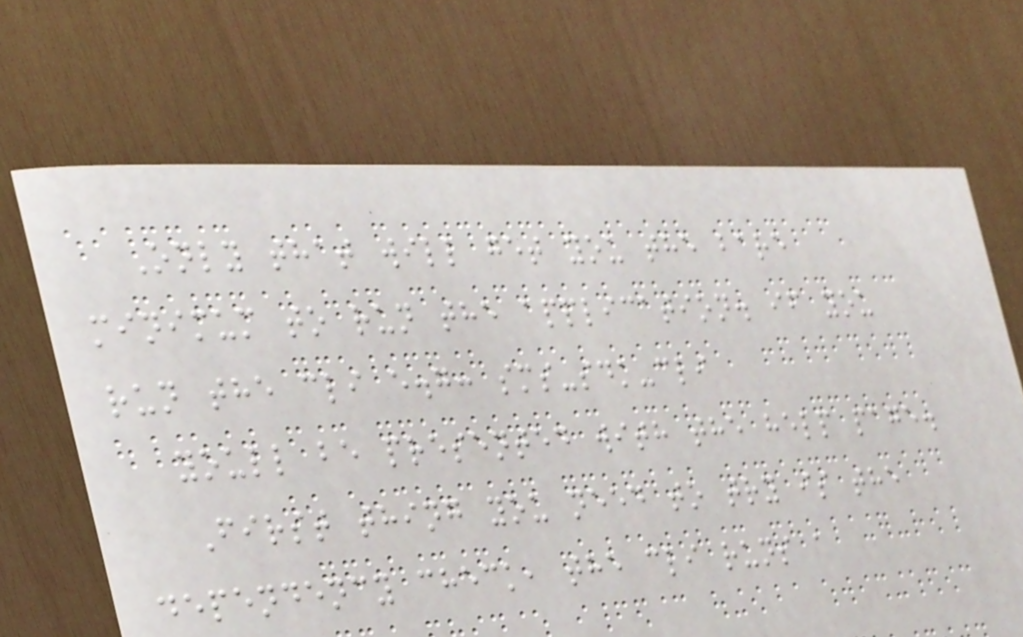Only that will get you the bare
minimum to run the application. if you
run the cli e.g: sms-sdk-cli
youll be presented with the help page.
First thing you need to try is the
dependency check, the cli runs a
